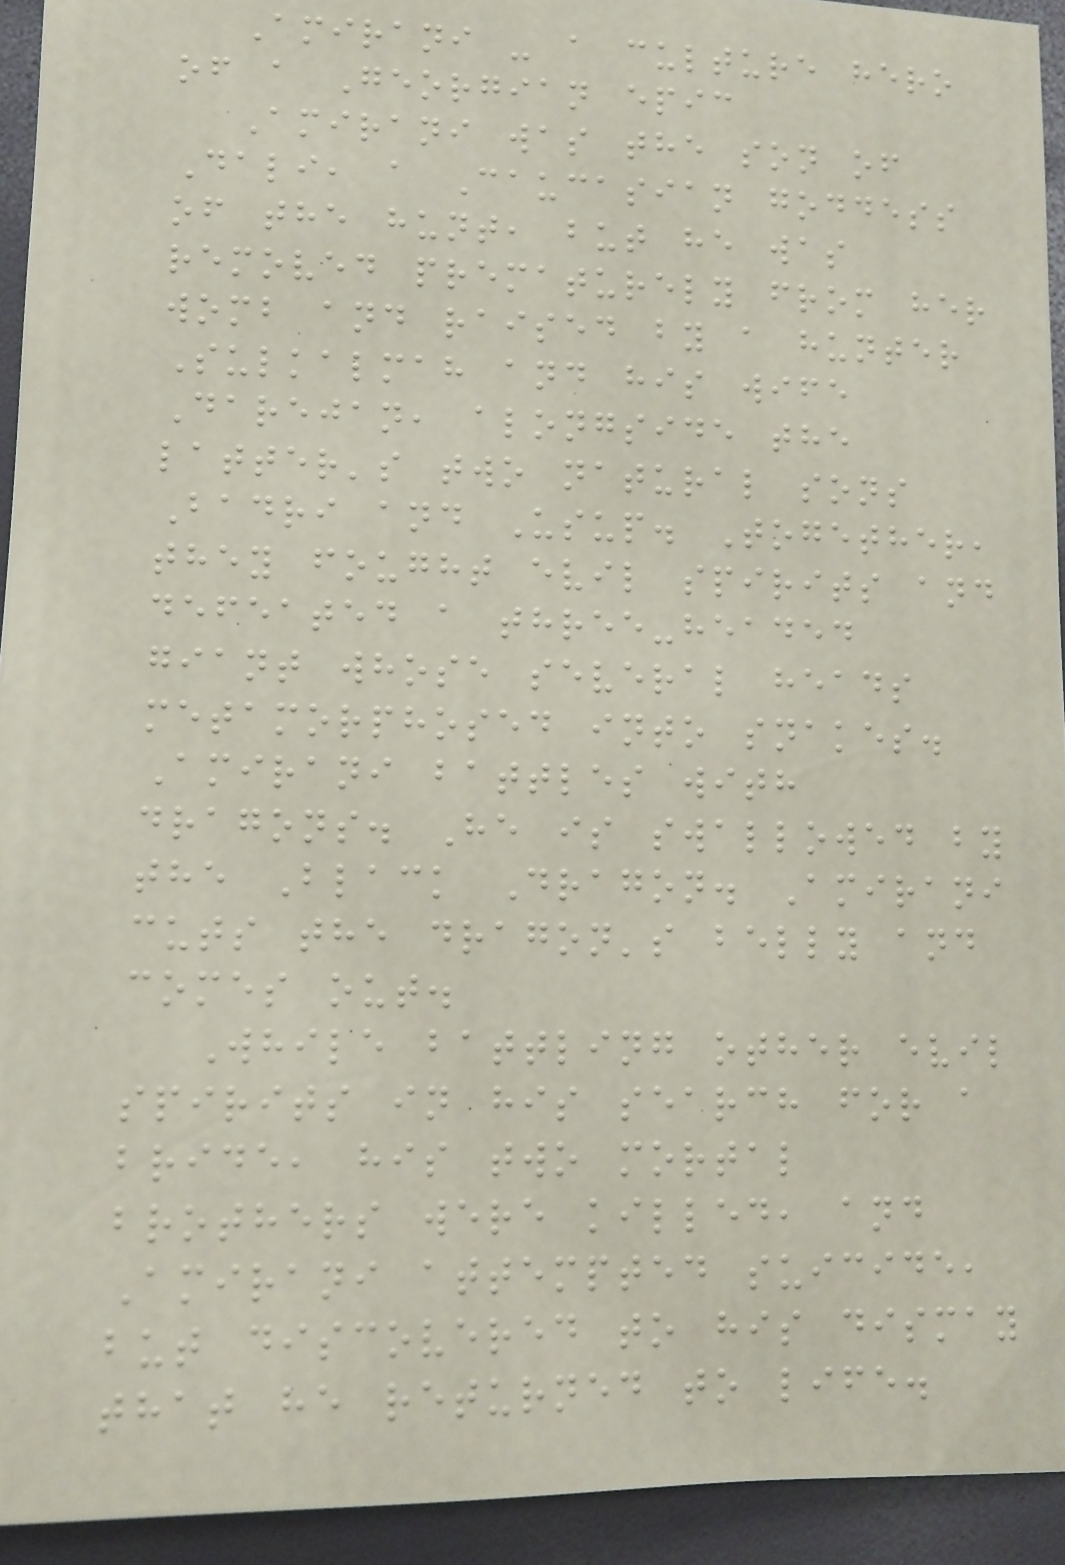Amirani - a culture hero
of a Georgian epic
Amirani was the son of
Dali, a Caucasian goddess
of the hunt, but he was
removed prematurely from her
womb and raised by a hunter
Sulkalmah and his wife
Darejan, alongside the
latter's two natural sons
Badri and Usup. Together,
they fought evil spirits and
defeated a three-headed
giant whose several heads
metamorphosed into snakes.
Amirani battles with
dragons. He is swallowed by
the Black Dragon. Amirani
cuts the dragon's belly and
comes out.
While battling other evil
spirits in his search for a
bride, his two mortal
brothers were killed, and
Amirani attempted suicide,
but discovered to his dismay
that he returned to life.
